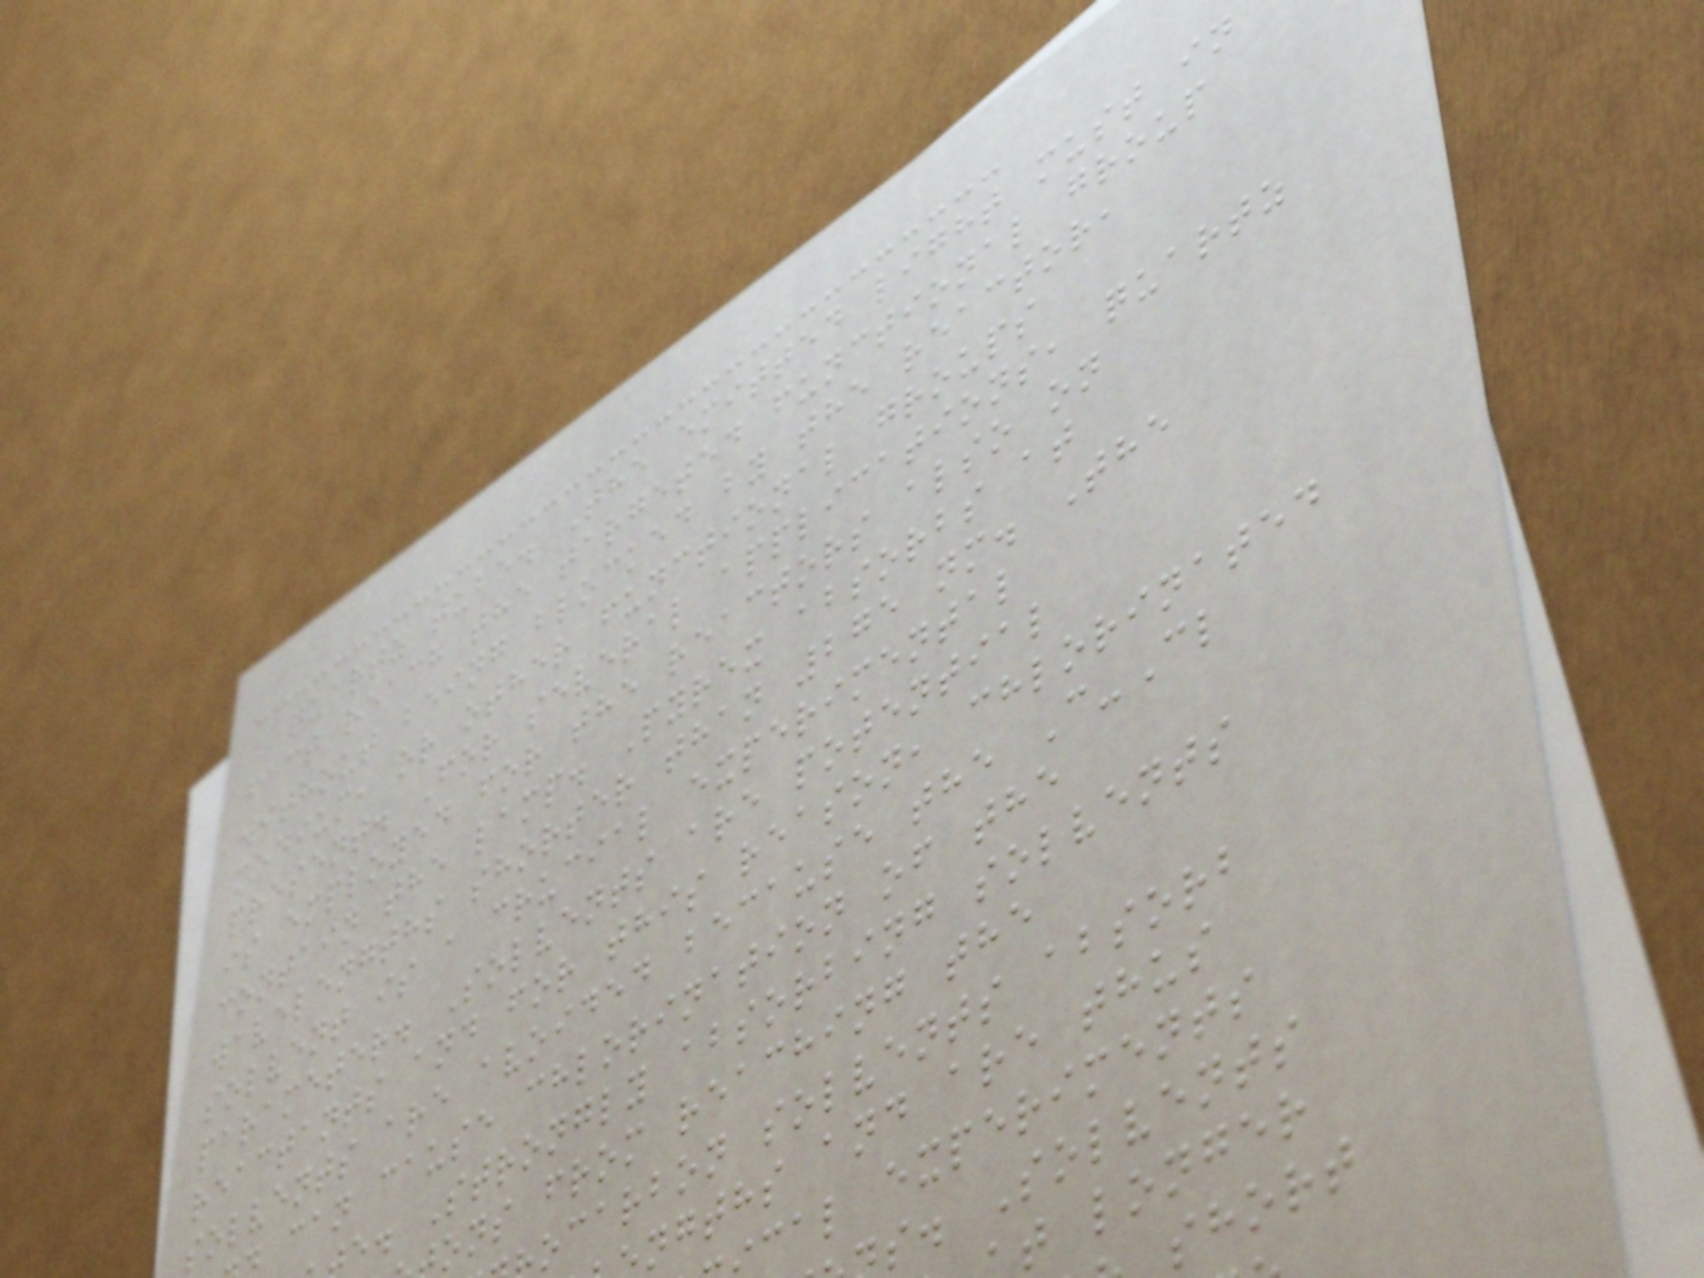quartz tube. The emitted light must in
fact reach the targeted functional group
without being blocked by the reactor,
medium, or other functional groups
present. For several applications, quartz
is employed for the reactors also on
contain the lamp. Pyrex absorbs at
wavelengths shorter than 275 nm. The
solvent is a crucial experimental
parameter. Solvents are potential
reactants and for this reason, chlorinated
solvents are avoided because the C-Cl
can cause chlorination of the
e. Strongly absorbing solvents
ons from reaching the
ocarbon solvents absorb
ngths and are thus
cal experiments
s. Solvents
